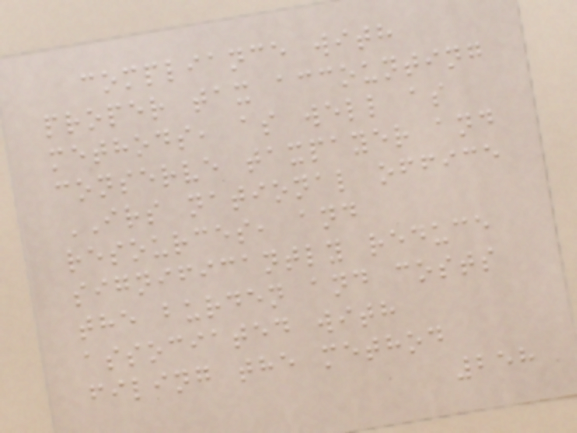compliance with
proper tax accounting
methods, as well as
conserve taxpayer and
IRS national office
resources, and
significantly reduce
the burden and costs
associated with
filing the method
258
